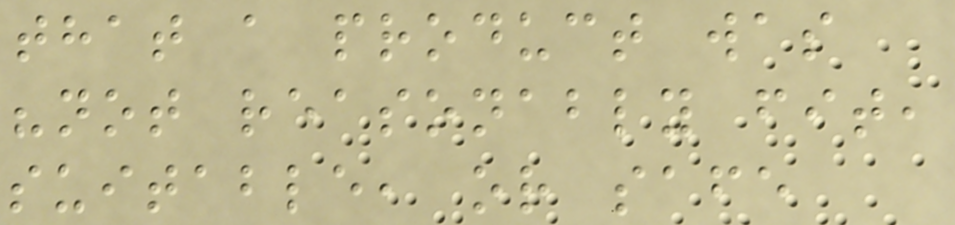that a product was
"not reasonably fit,
suitable, or safe
